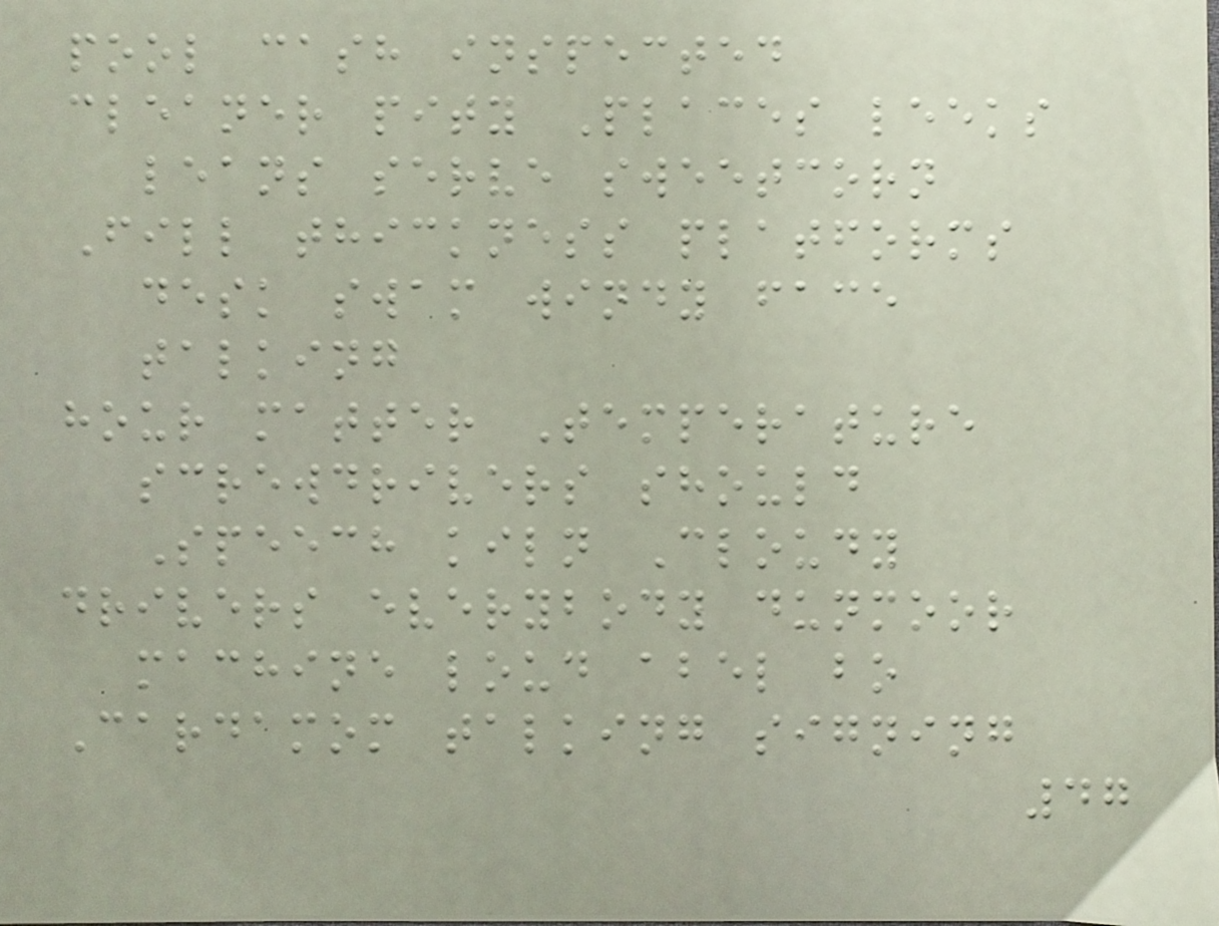pool cash inspected
cleaner pity Places leeks
leans serve sweetcorn
Fill thickness platforms
desk swam windy face
talking
hour matter Temperature
screwdrivers should
Speech kiln Cloudy
drivers everybody dunmoor
machine loud abel bo
Cardamom talking signing
47
